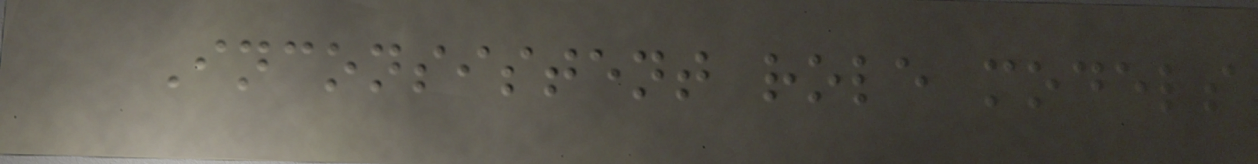Inconsistent role models
